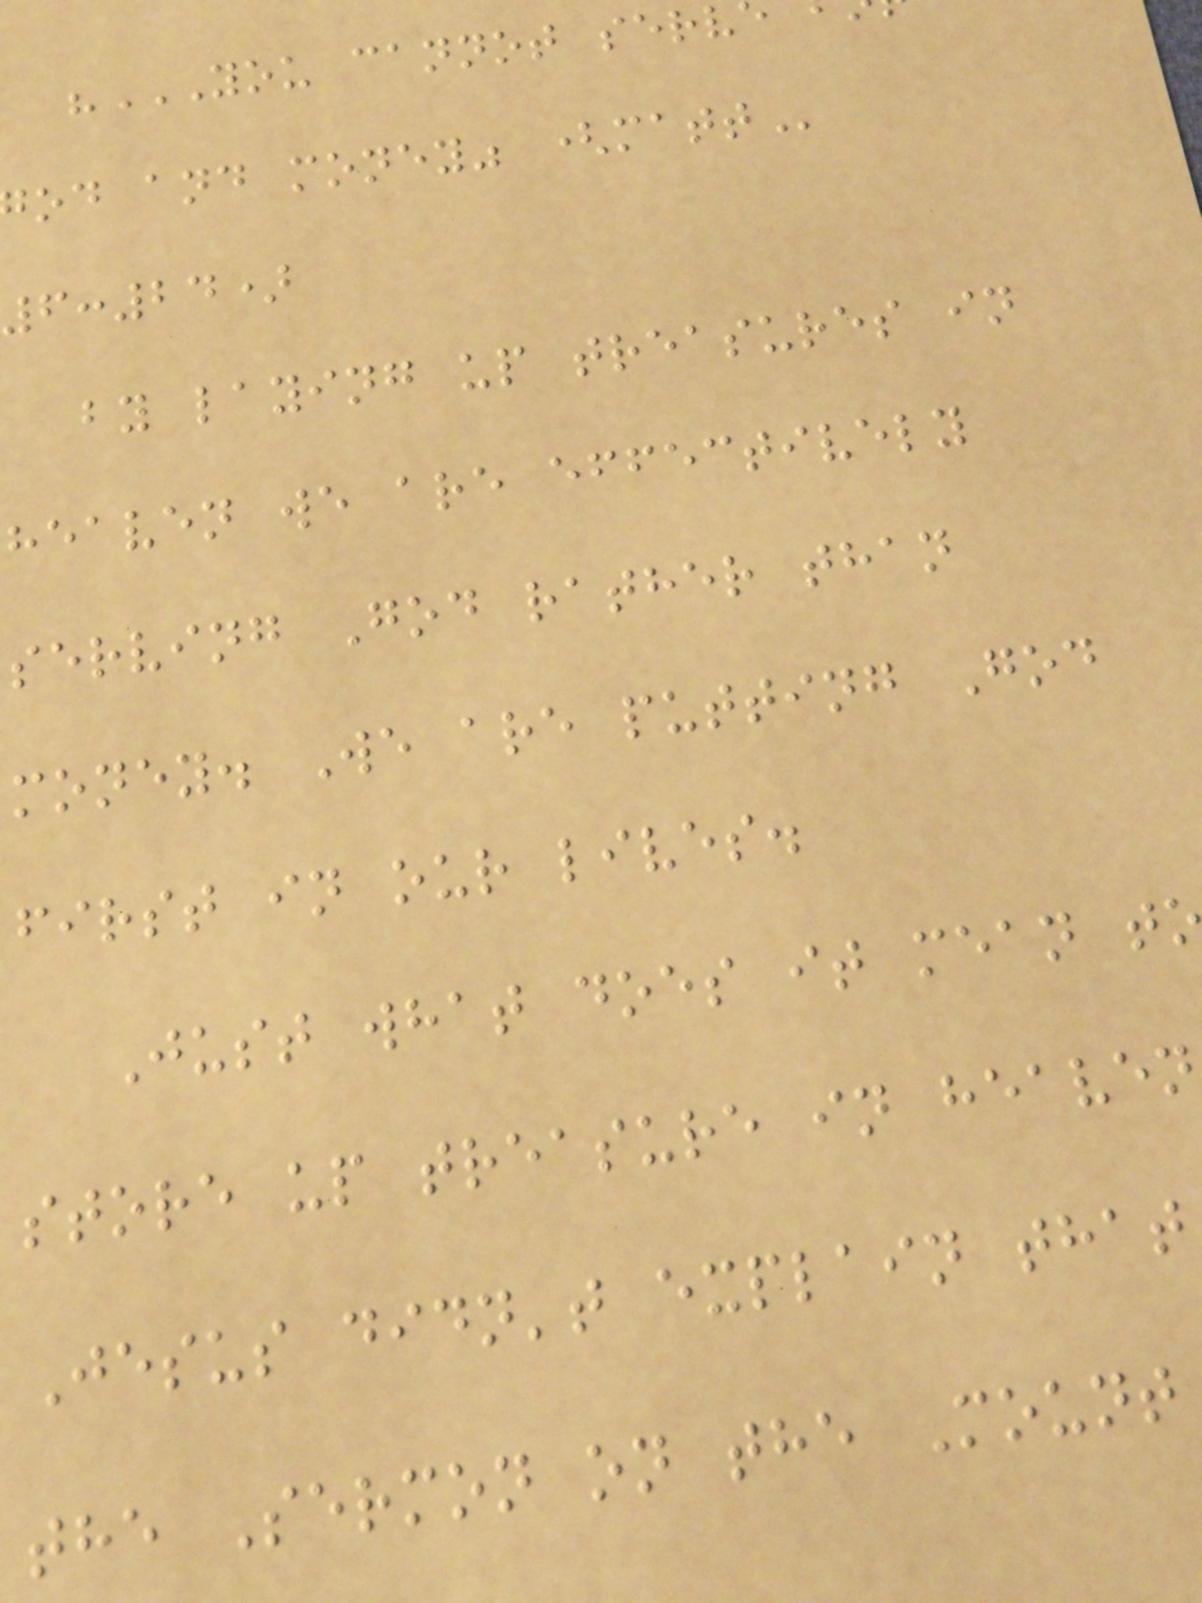od and money"
6:24)
by laying up treasures in
heaven we are effectively
serving God rather than
money. We are putting God
first in our lives.
Just what does it mean t
store up treasure in heaven
Jesus didn't explain that
the Sermon on the Mount
